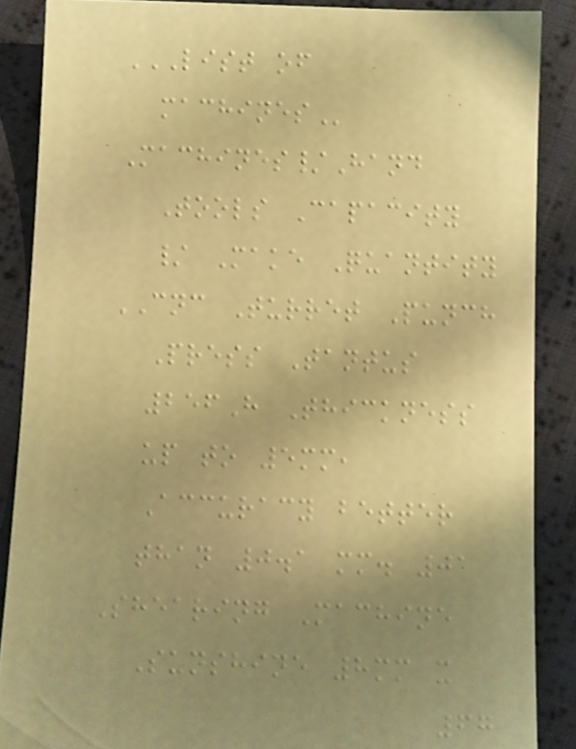LIST OF
MACHINES
Machines/Hand
Tools Capacity
/ Make Quantity
CNC Turret Punch
Press Tantus
256H Thickness
up to 5mm,
Accuracy better
than 0.1 mm. 01
Shearing Machine
Sunshine 8mm x
67
